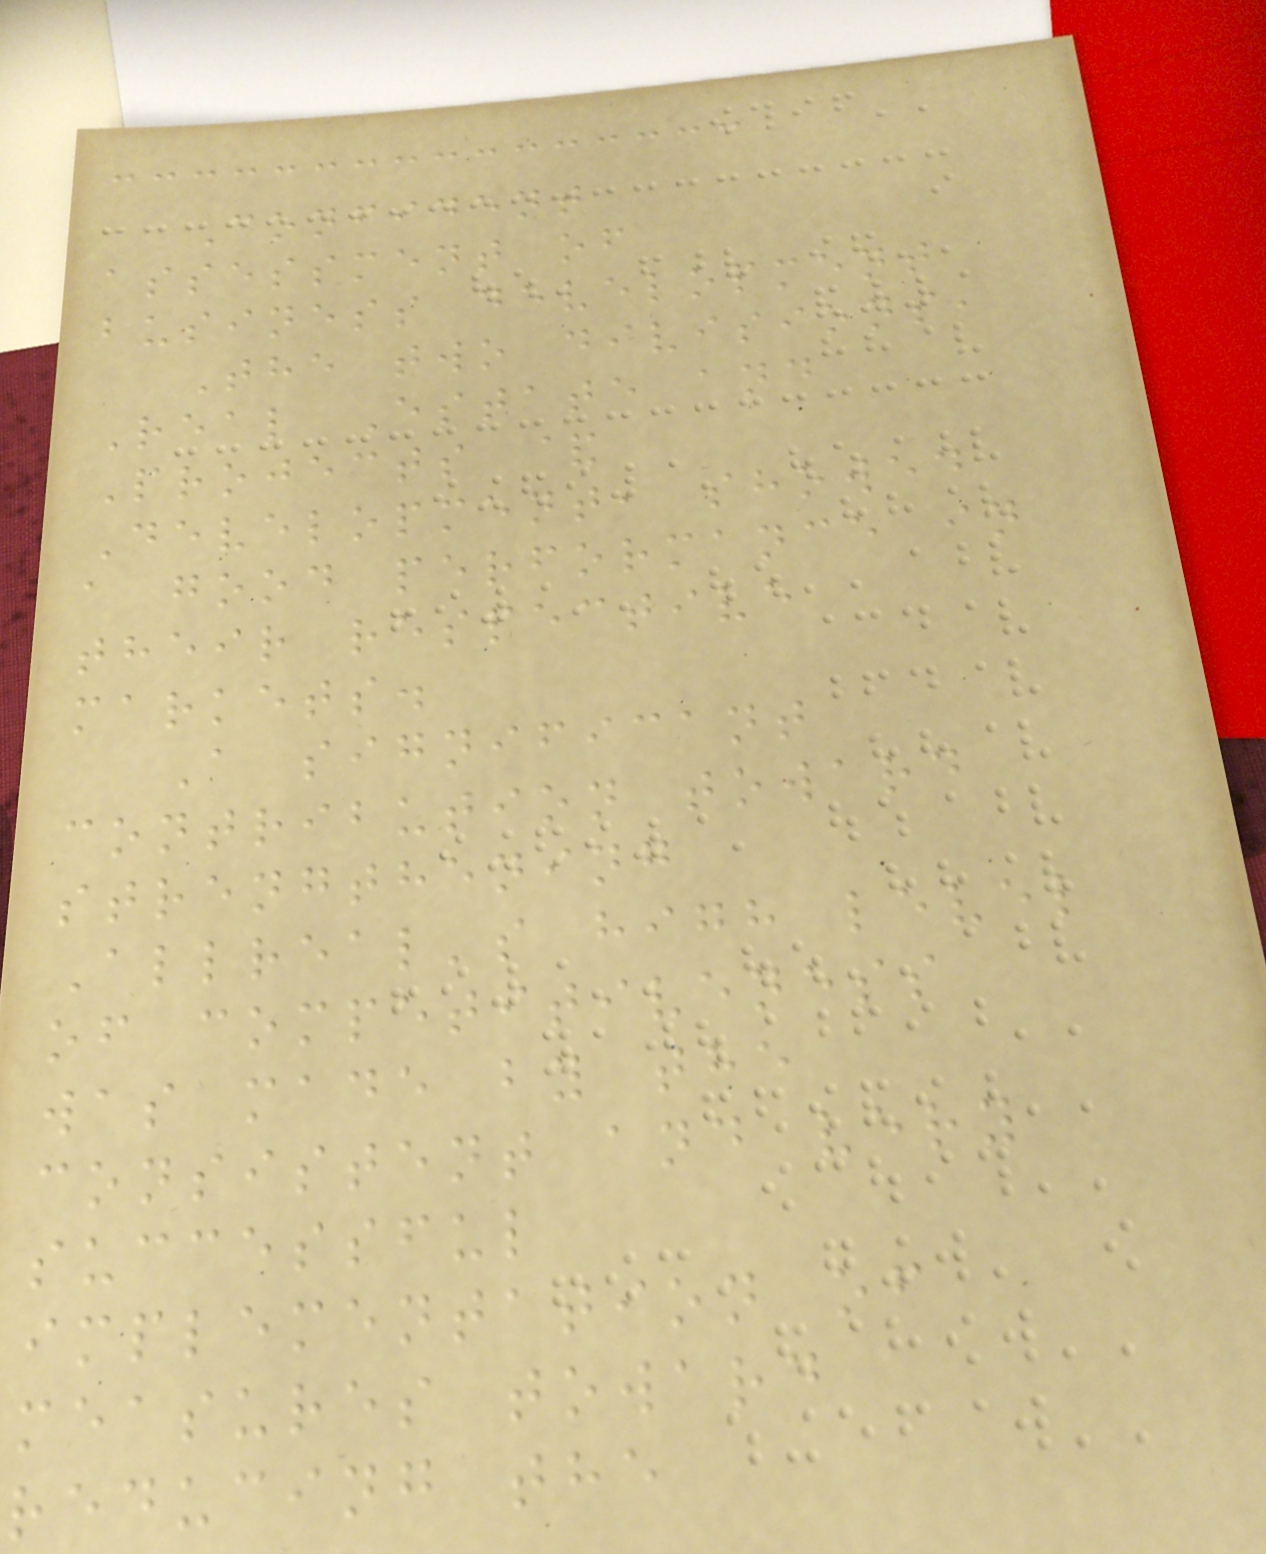Confident
assessment of
business development
The two divisions,
Real Estate and
Projects &
Development, showed
a good performance in
their respective
markets.
A significant
contribution toward
strengthening
Allreal's high level
of competitiveness
was made by the
consistent and very
successful
implementation of
measures toward
reducing the
